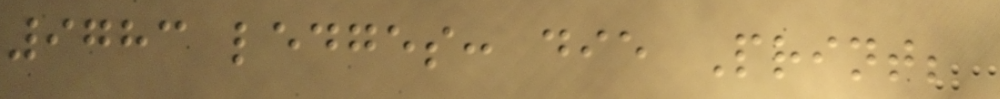9783 ledges: die Print;
